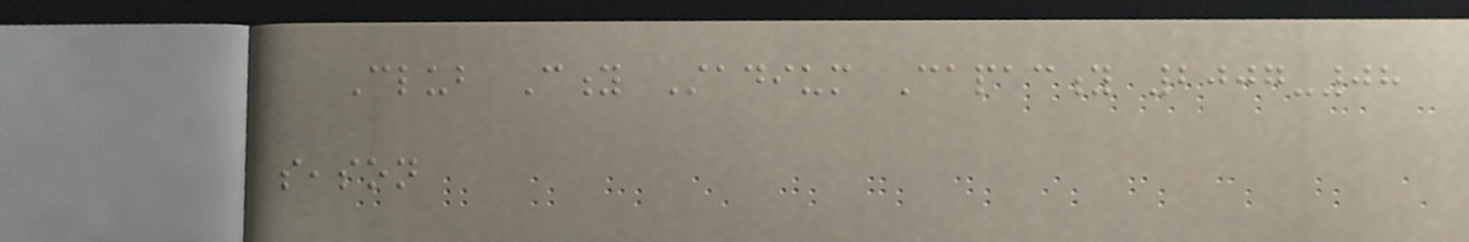Club City Stadium Capacity 2007-08
season
